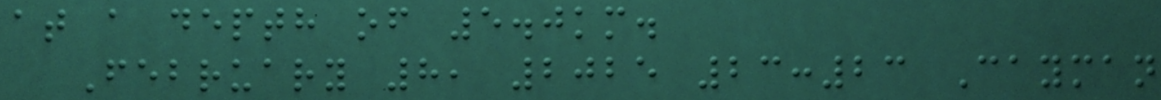at a depth of 5.0km.
February 8, 2025 23:23 Cayman
